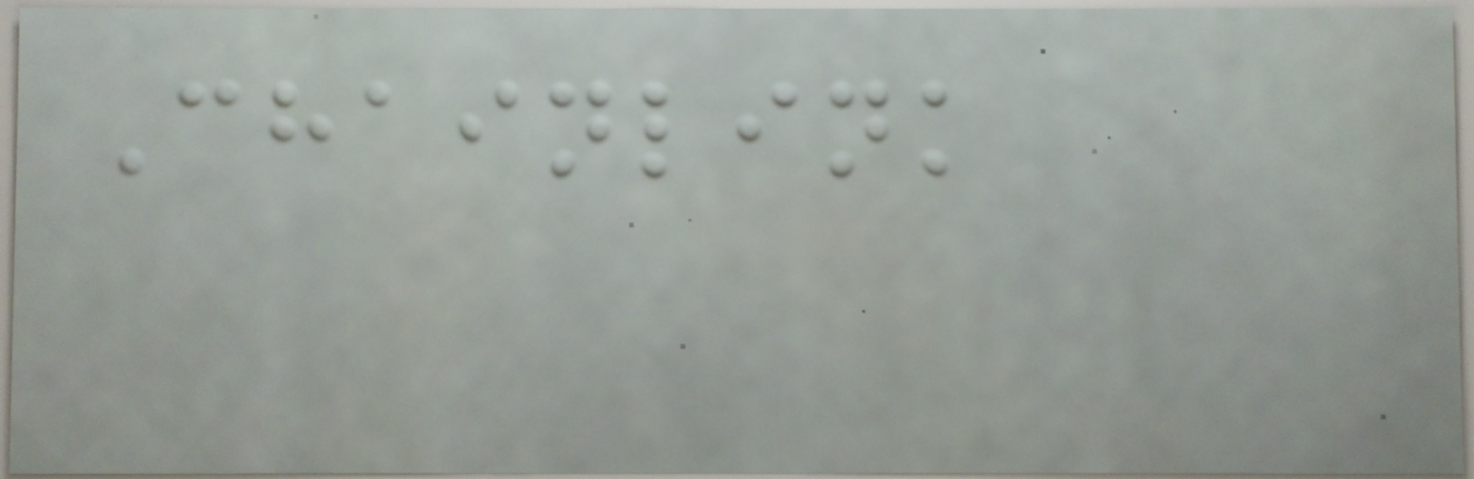Chainlink
